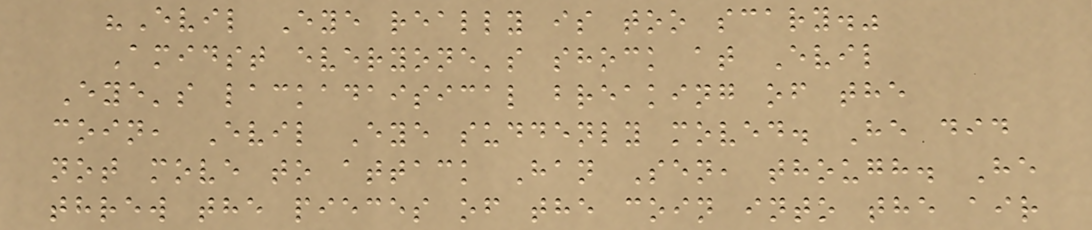"Evil Eye really is too scary."
Amidst everyone's shock at Evil
Eye's lackadaisical breaking of the
coin, Evil Eye suddenly moved. He did
not move to attack Han Sen, though. He
threw the pieces of the coin into the air
